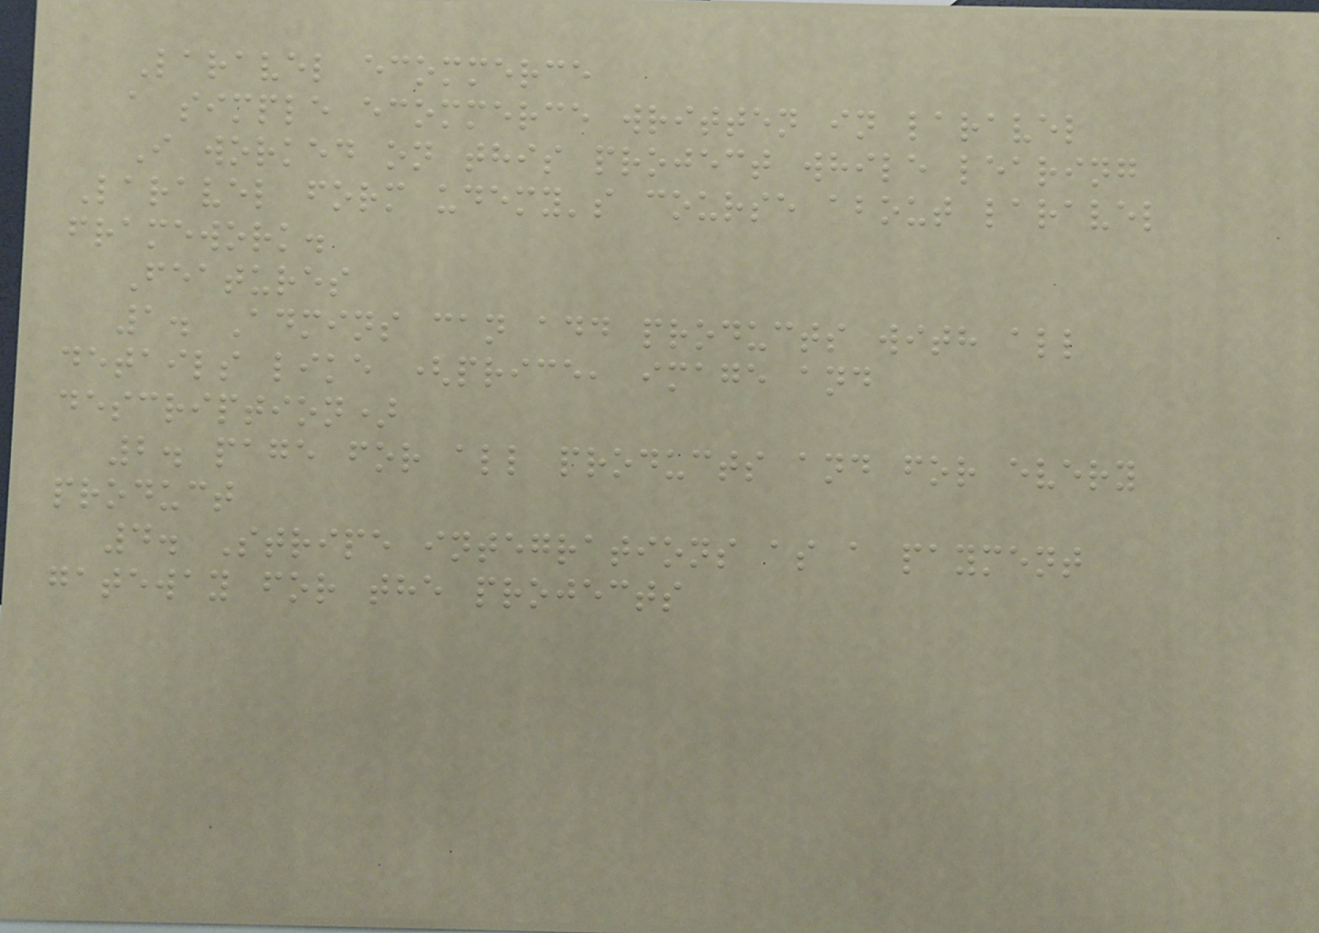Laravel ecommerce
a simple ecommerce written in laravel
I worked on this project while learing
Laravel form udemy's course about laravel
framework.
Features
1. Admins can add products with all
details like (price, image and
description)
2. page for all products and for every
product
4. Stripe integrations as a payment
gateway for the projects
